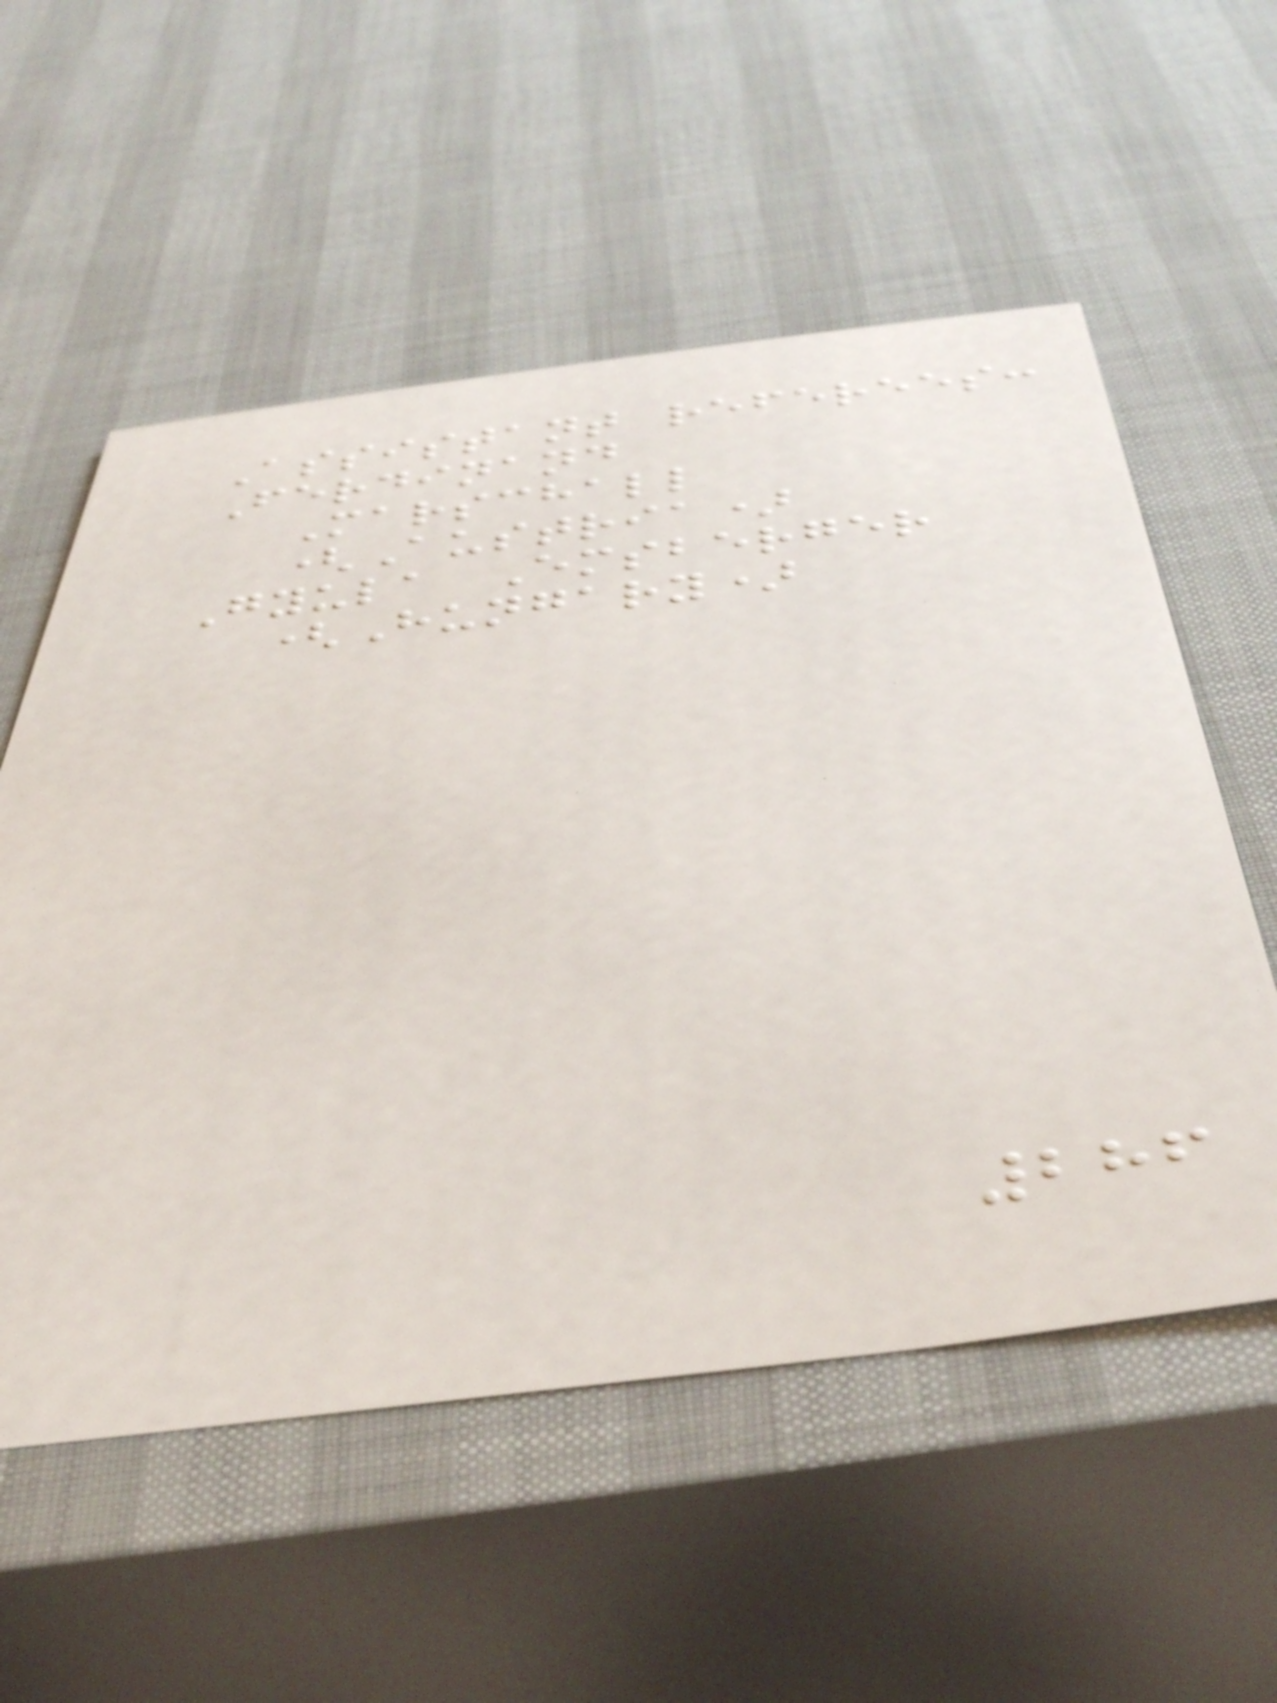Assistant referees:
Ferdinand
Marschall
(Austria)
Gyula Emsberger
(Hungary)
286
